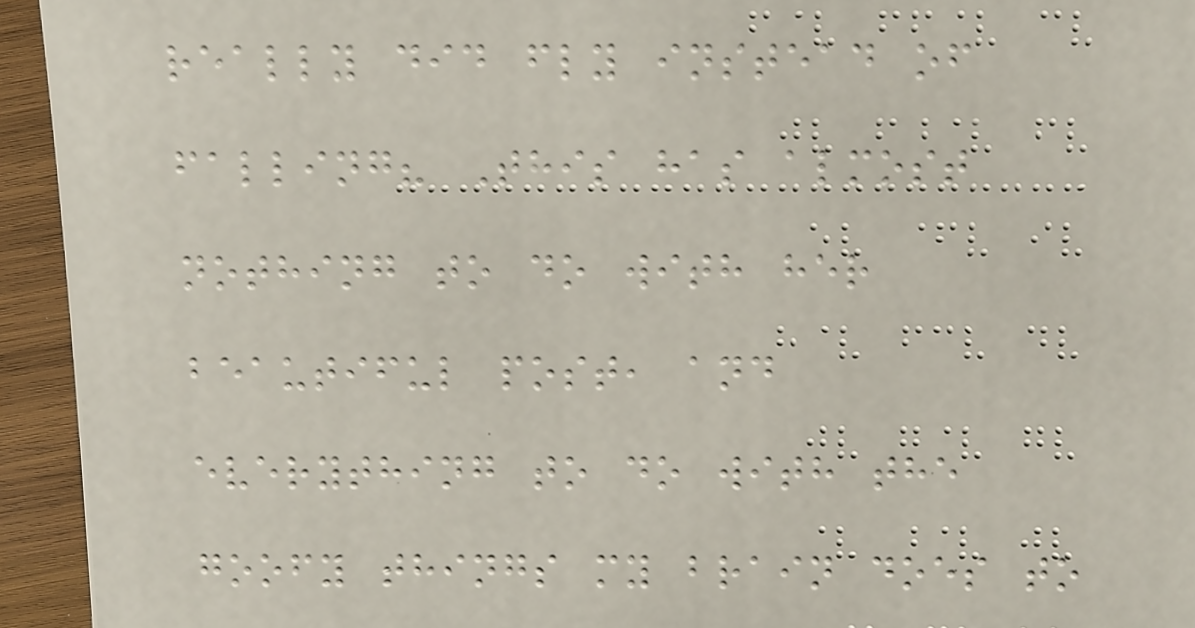really did fly instead of
falling? This has almost
nothing to do with her
beautiful post, and
everything to do with the
goofy things my brain does to
